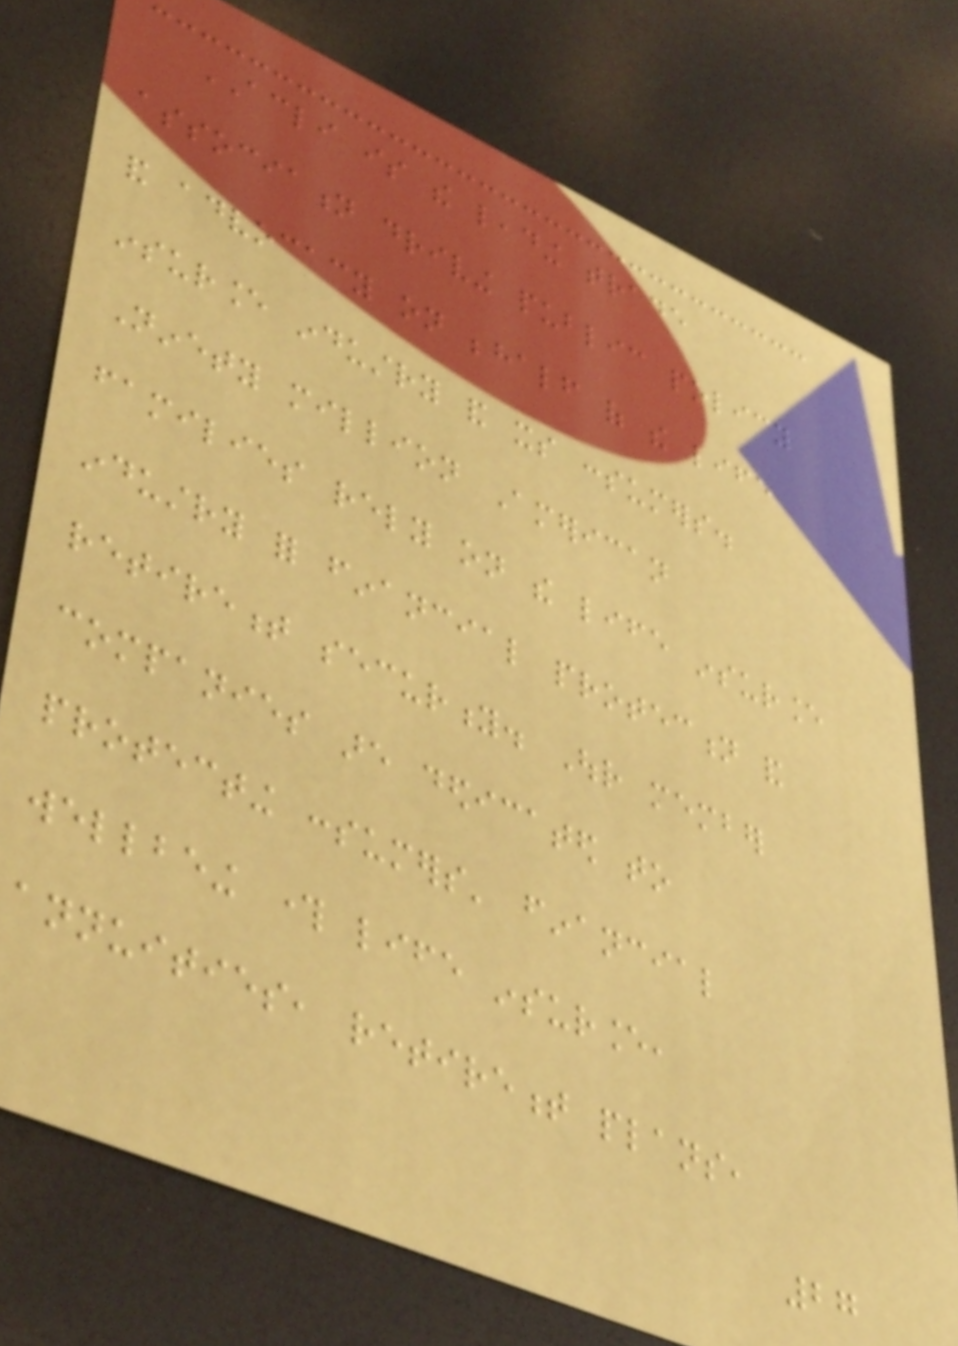ACLI is the leading trade
association driving public policy
and advocacy on behalf of the life
insurance industry and its consumers.
Ninety million American
families rely on the life insurance
industry for financial protection and
retirement security. Our member
companies are dedicated to
protecting consumers' financial
wellbeing through life insurance,
annuities, retirement plans,
27
